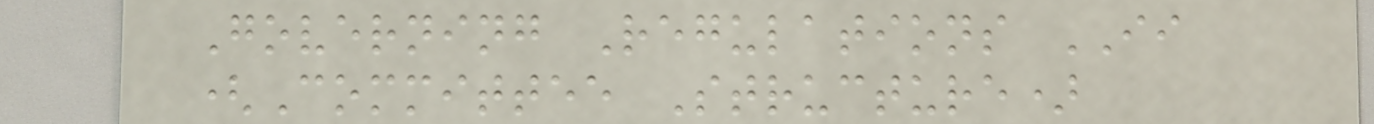Governing Regulations II
(Committee Structure)
